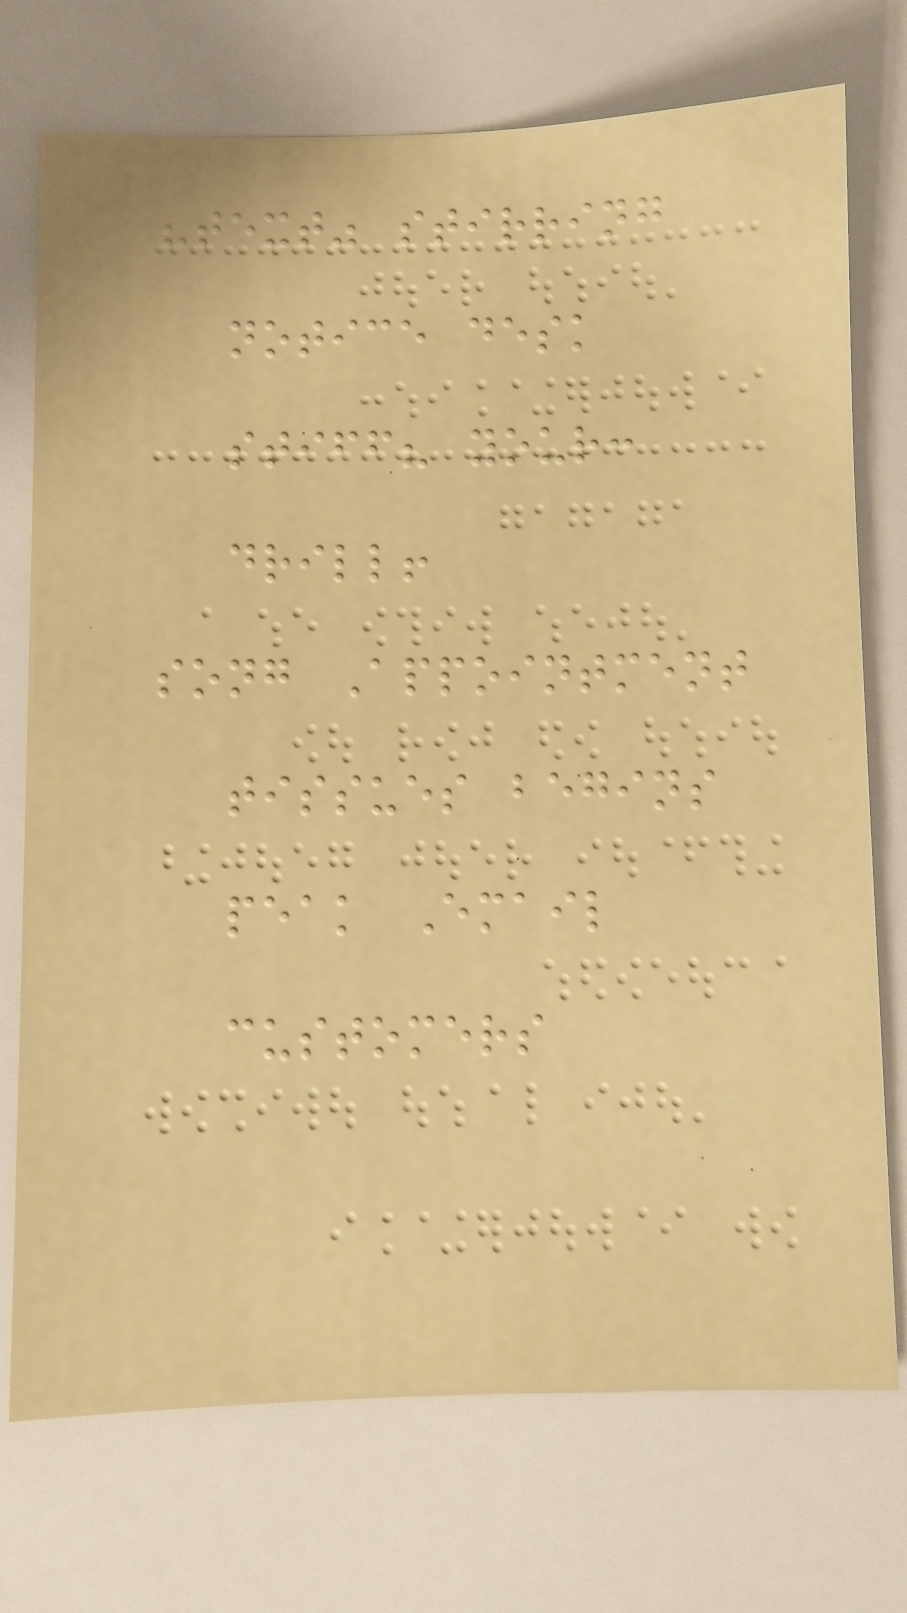"text" stirring
notice desk
stiff? your:
drill!
song Appointment
tissues begins
peak Email
customers
